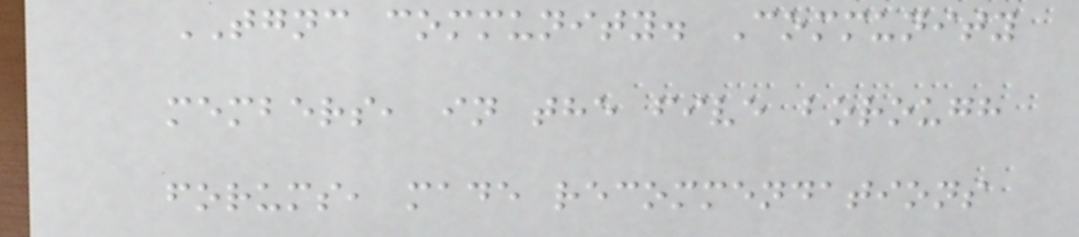TGNC community. Community
members, in the five borough
forums, made recommendations
